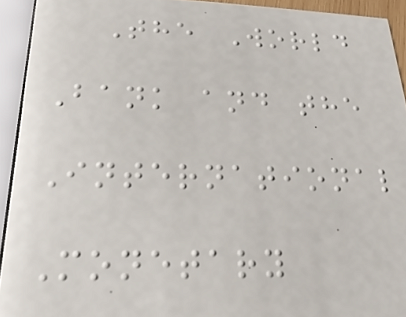The World
Bank and the
International
Monetary
